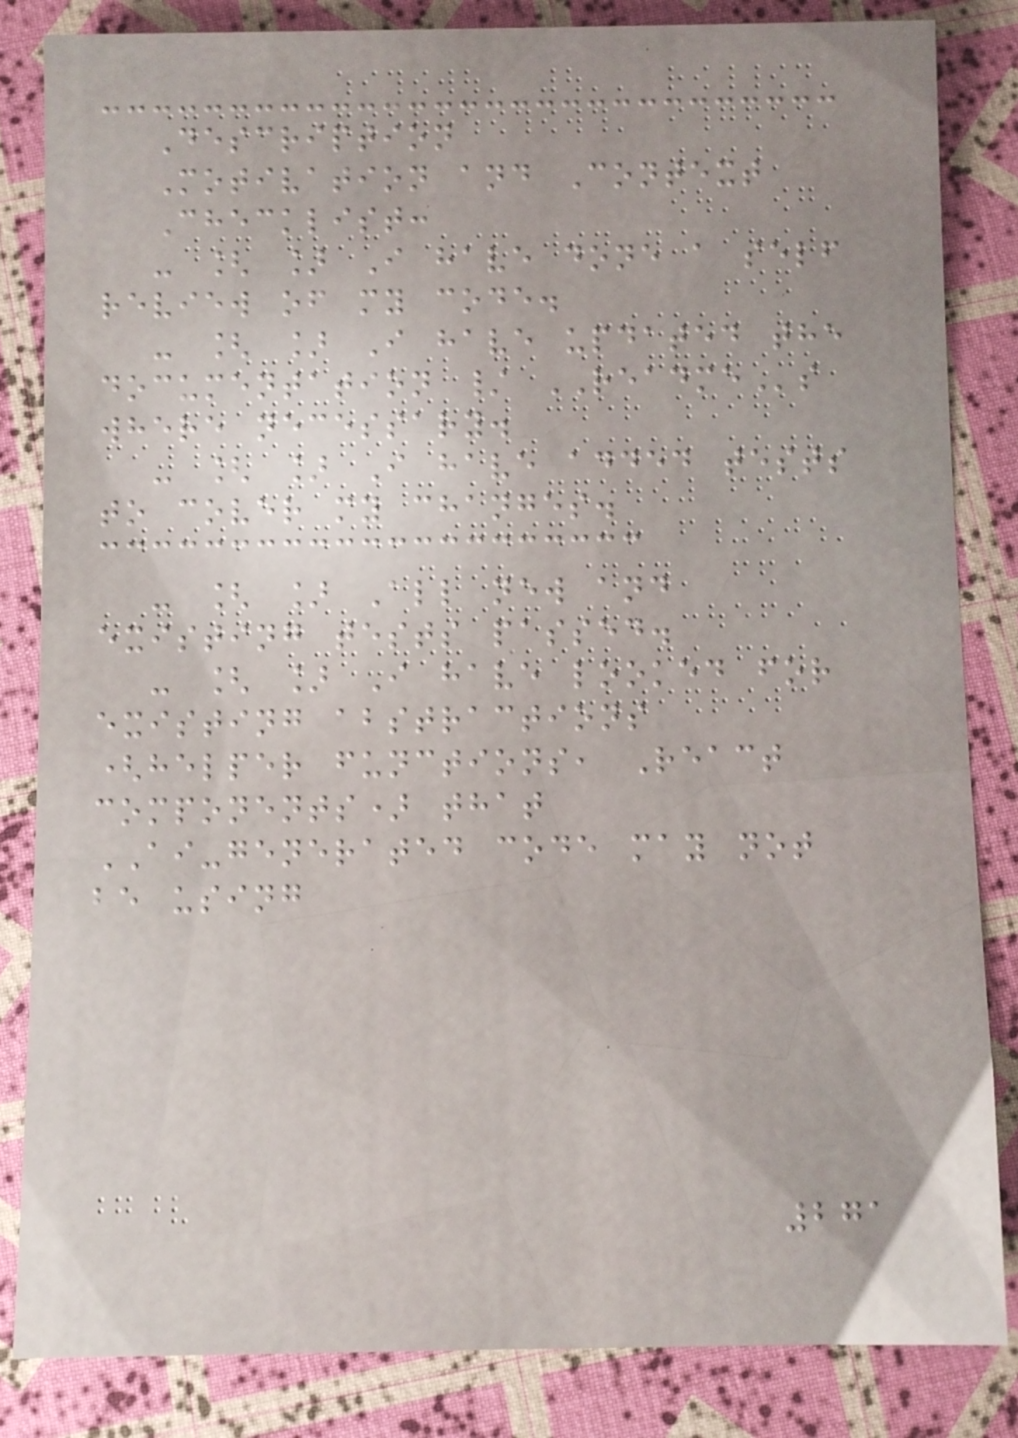Description
Motivation and Context
Checklist:
- [ ] I have done a self
review of my code.
- [ ] I have updated the
documentation / READMEs
where necessary.
- [ ] I have added tests
to cover my changes.
- [ ] All new and
existing tests passed.
- [ ] I have looked for
existing abstractions
(helper functions, React
components) that
AI-generated code may not
be using
271
